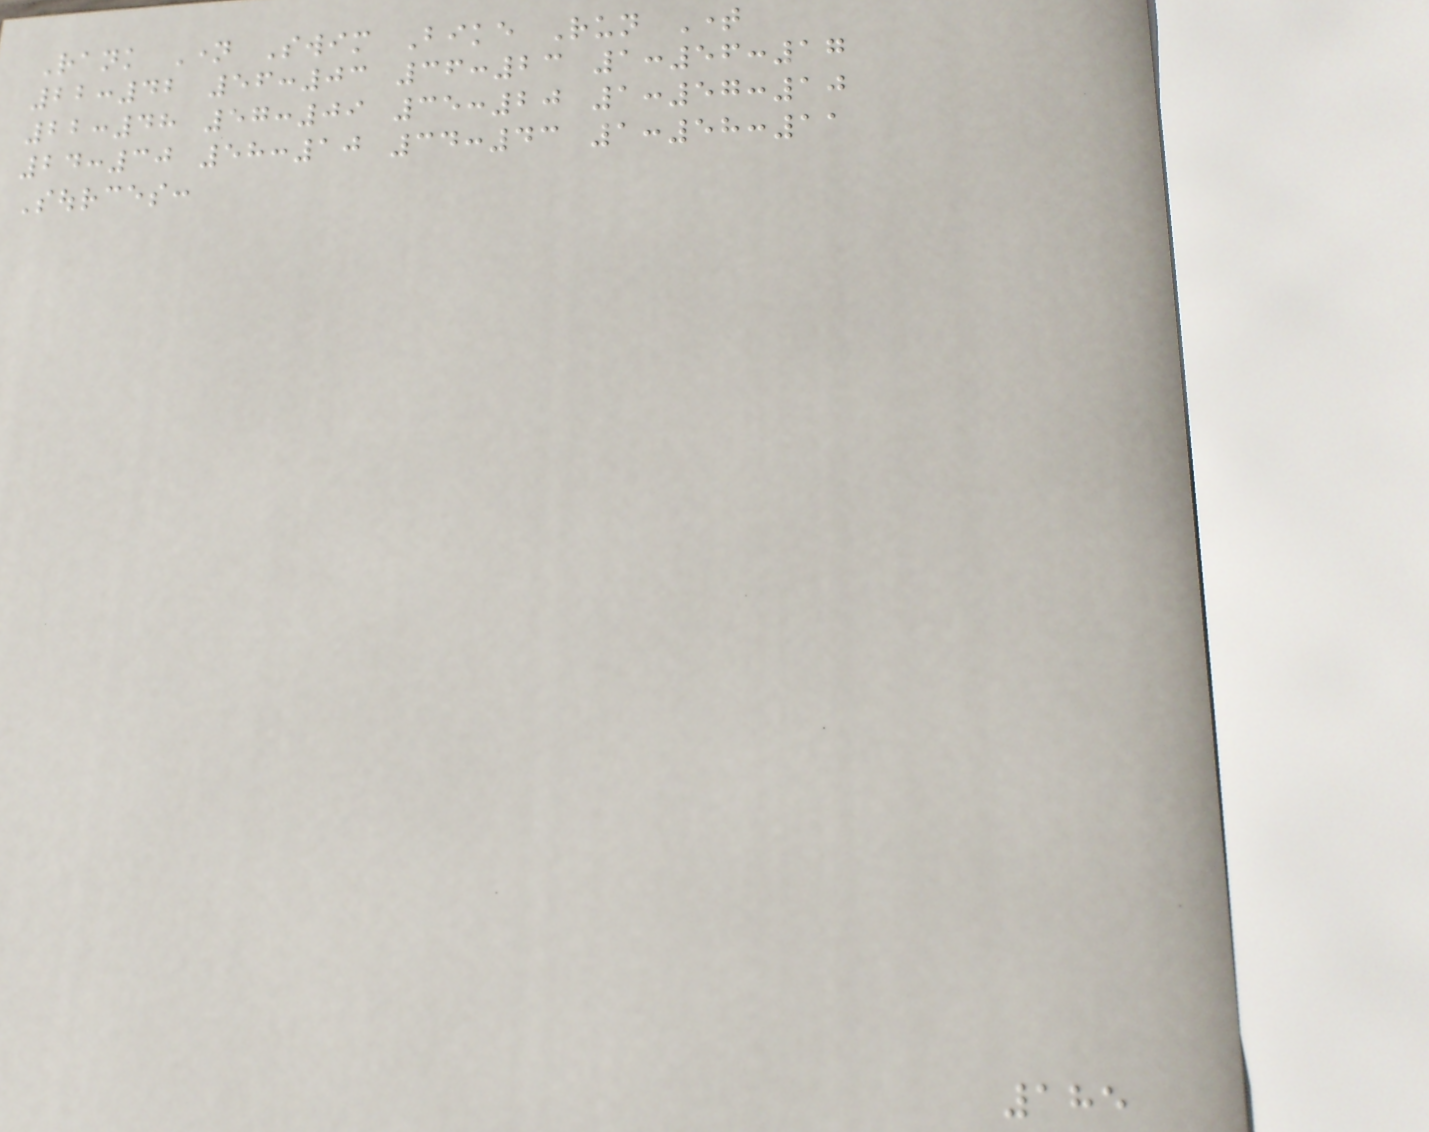Rank Name Swim Bike Run Time
22:42 56:03 36:23 1:56:17
22:48 57:09 35:20 1:57:10
24:30 58:10 34:43 1:58:11
Sources:
185
